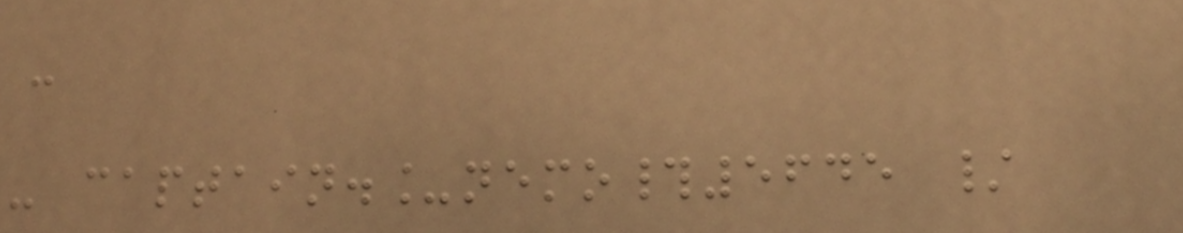-
- captain._nemo#5645 /
